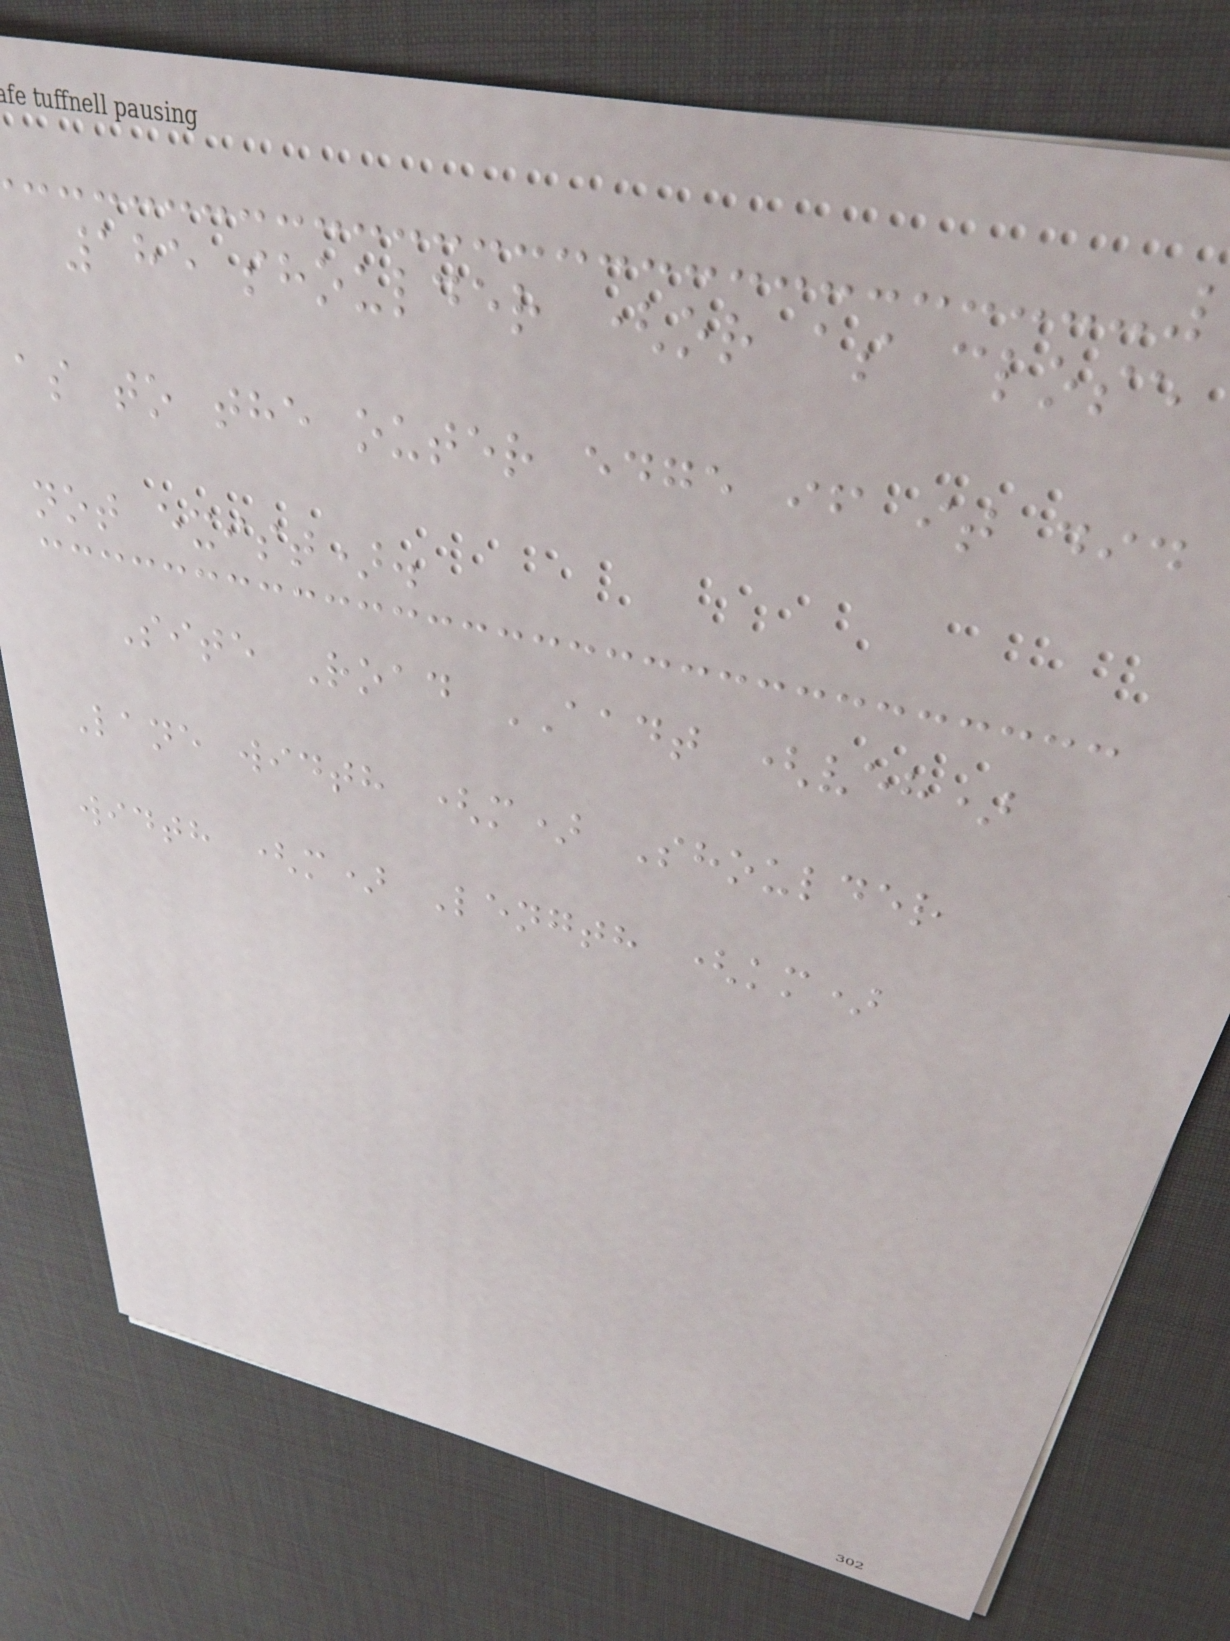185 shoulder (or as close
as to the outer edge if it did
not exist).
Site Road AADT (veh)
Lane width (m) Shoulder
width (m) Length (km)
